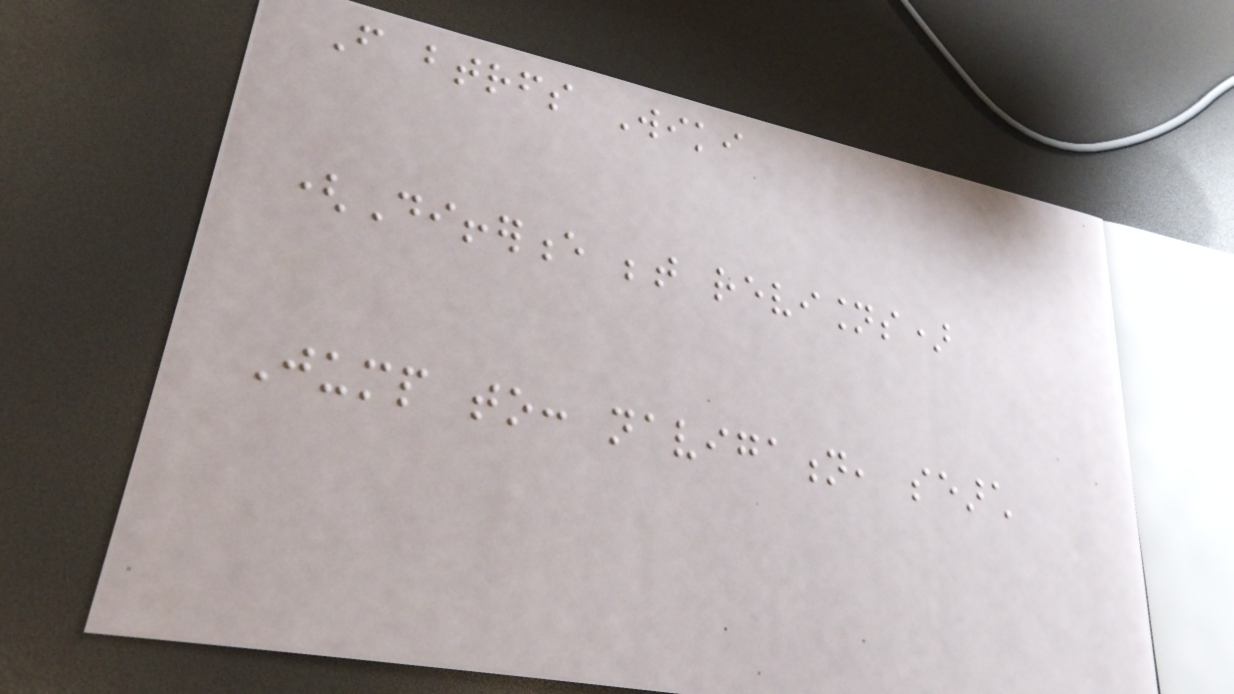From btrfs Wiki
(Difference between revisions)
Jump to: navigation, search
